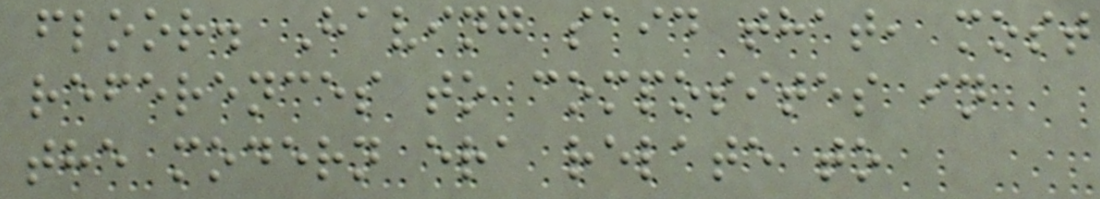floor. Having said that, most
references to composites in
the modern era relate to
